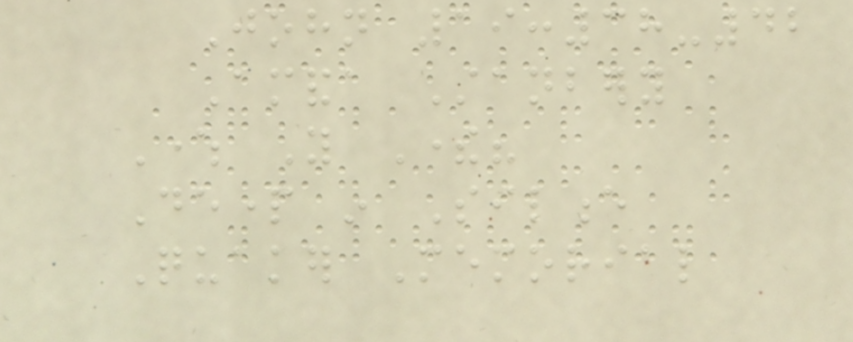John 19:38-42
Amanda Stanbery
Where You There?
Depart in Silence
Quaker Memorial
